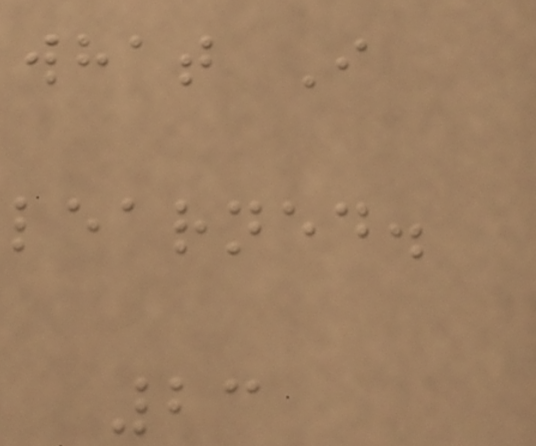what I
learned.
23
